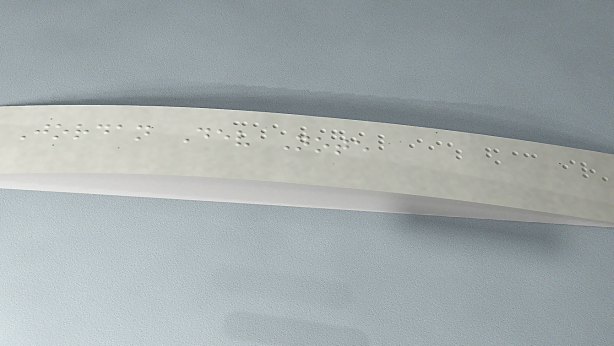Jordan Dev Note
